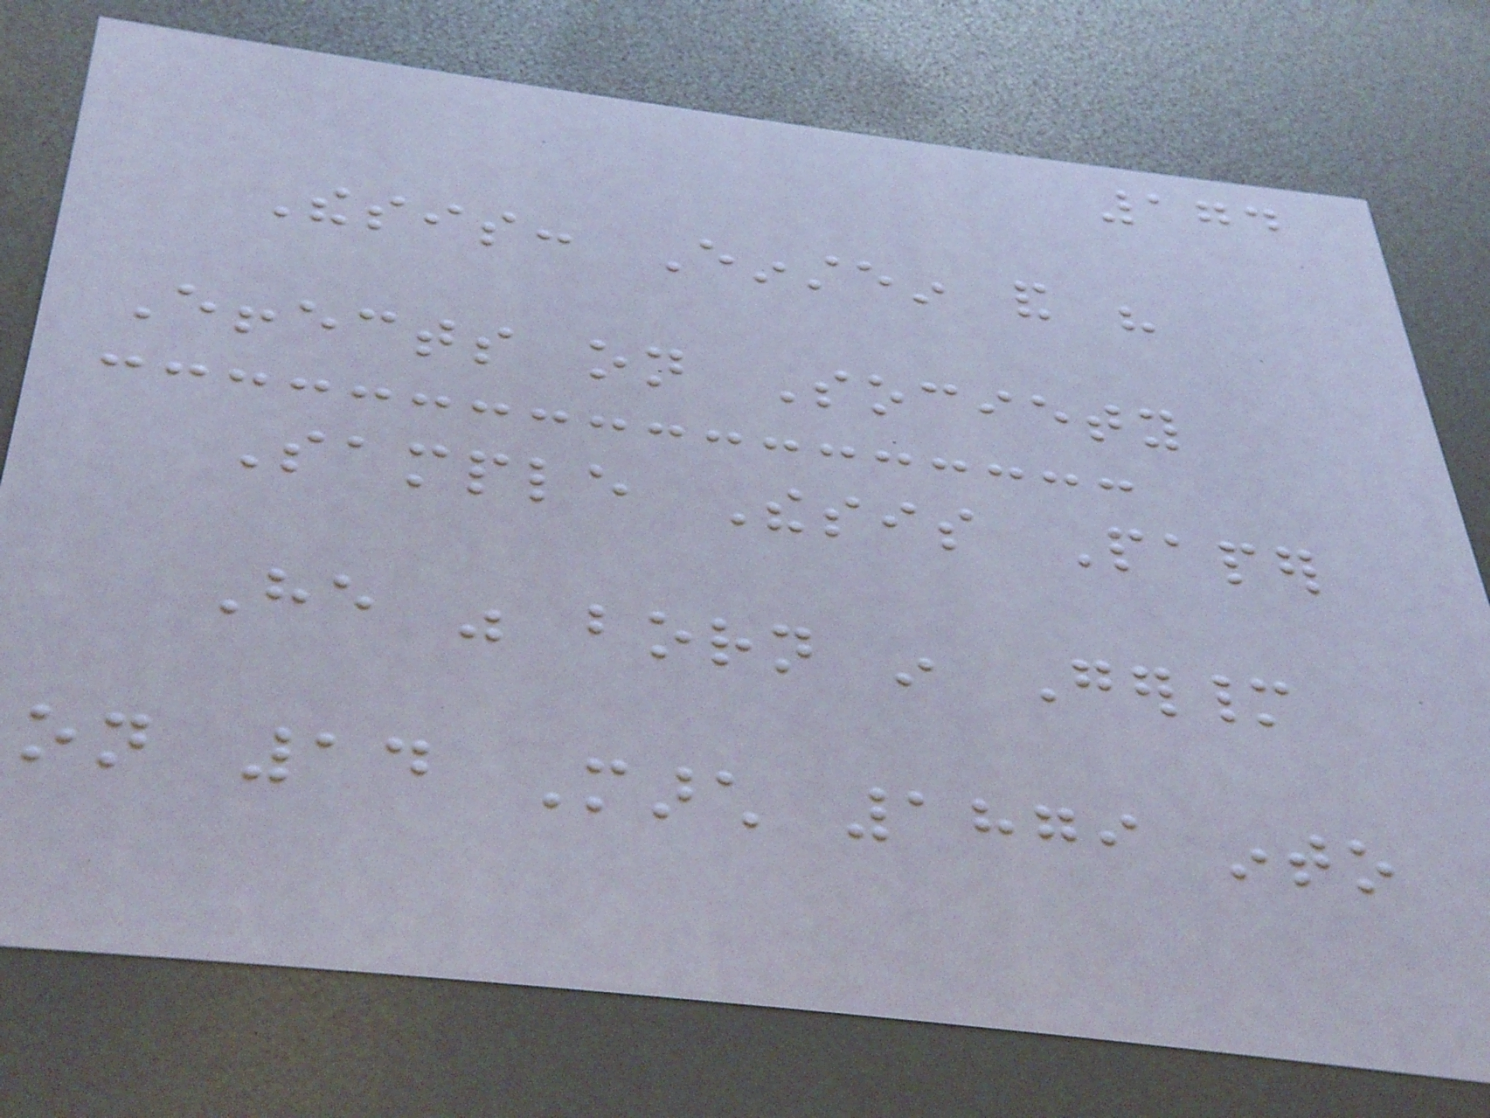174
Thesis: Einstein and his
Effects on Society
Sample Thesis Paper
He was born in Germany
on 14 March 1879 into
